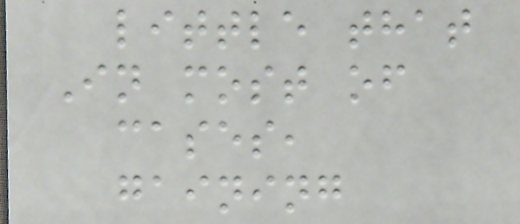little that
In most of
cases,
gaining
